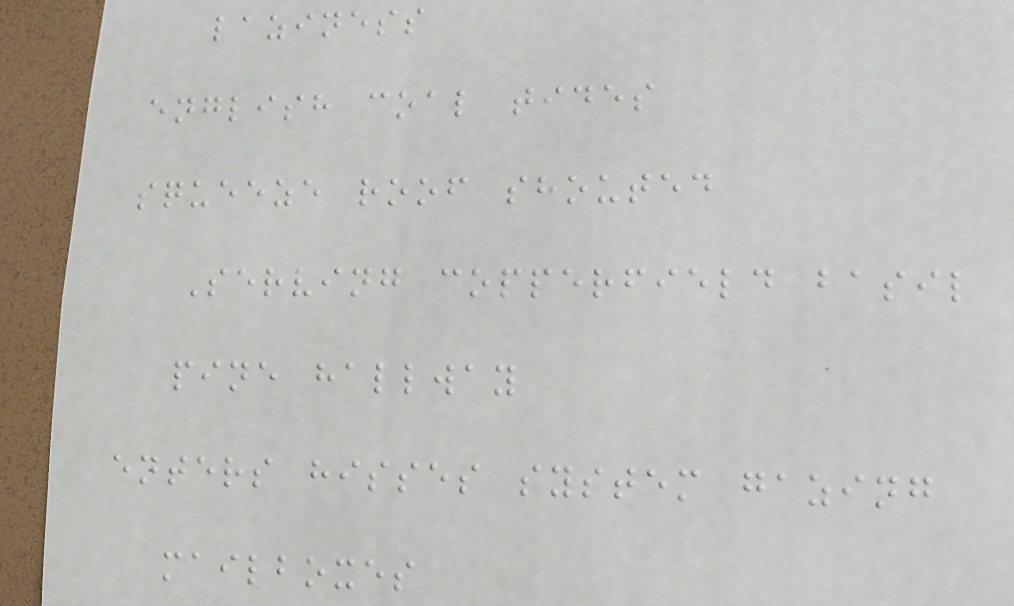laziness
english coal tides
squeeze roof shouted
Serving copperfield basil
pine hallway
enters hisses system gazing
mailboxes
